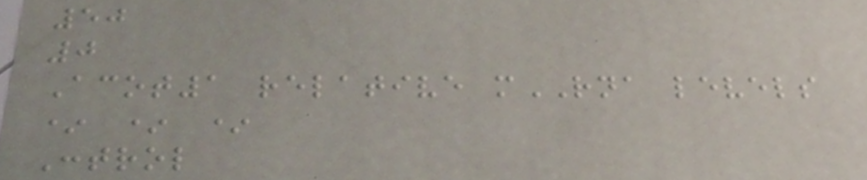50
0
Acot1 relative mRNA levels
* * *
Control
